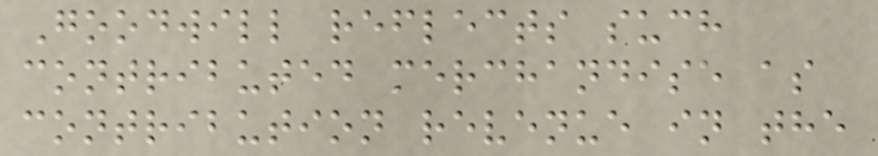Goodwill reflects such
contributed merchandise as
contribution revenue in the
